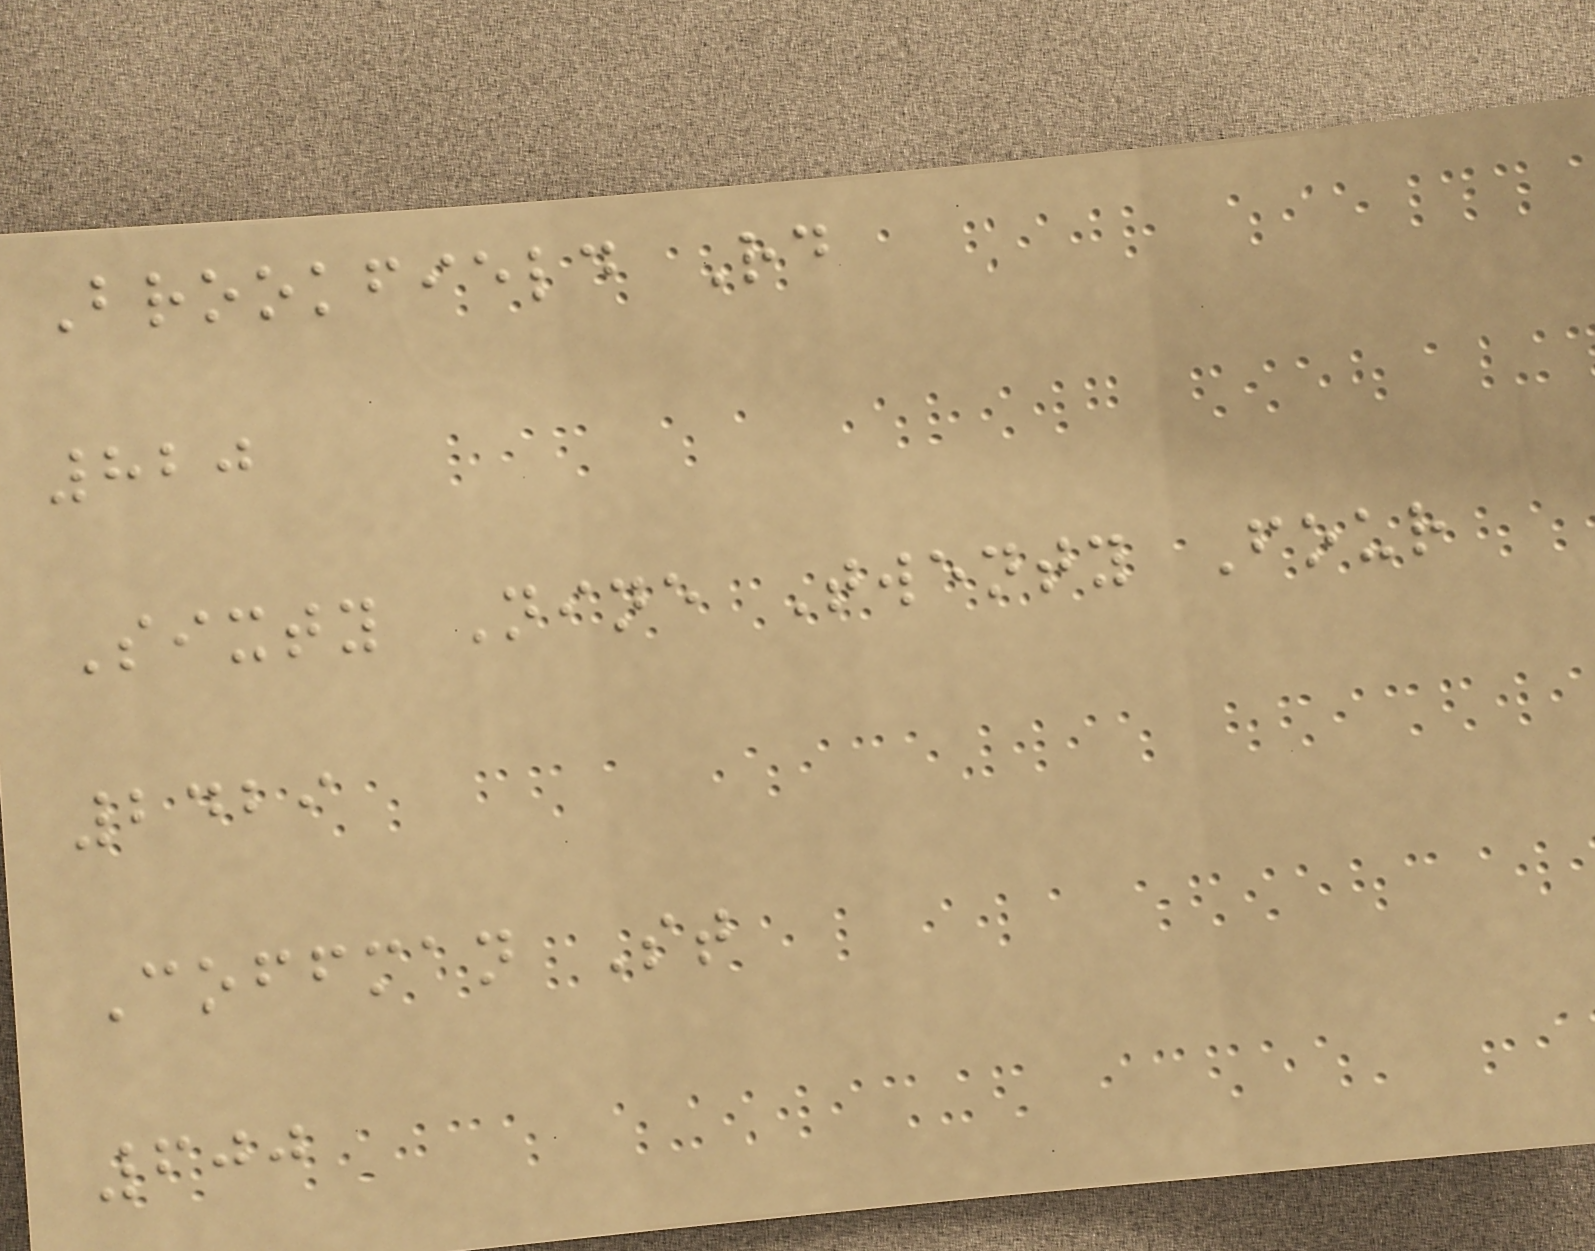Brookfield Rd
820
Sixty Nine Twenty Four
2429
Coffman St
600
